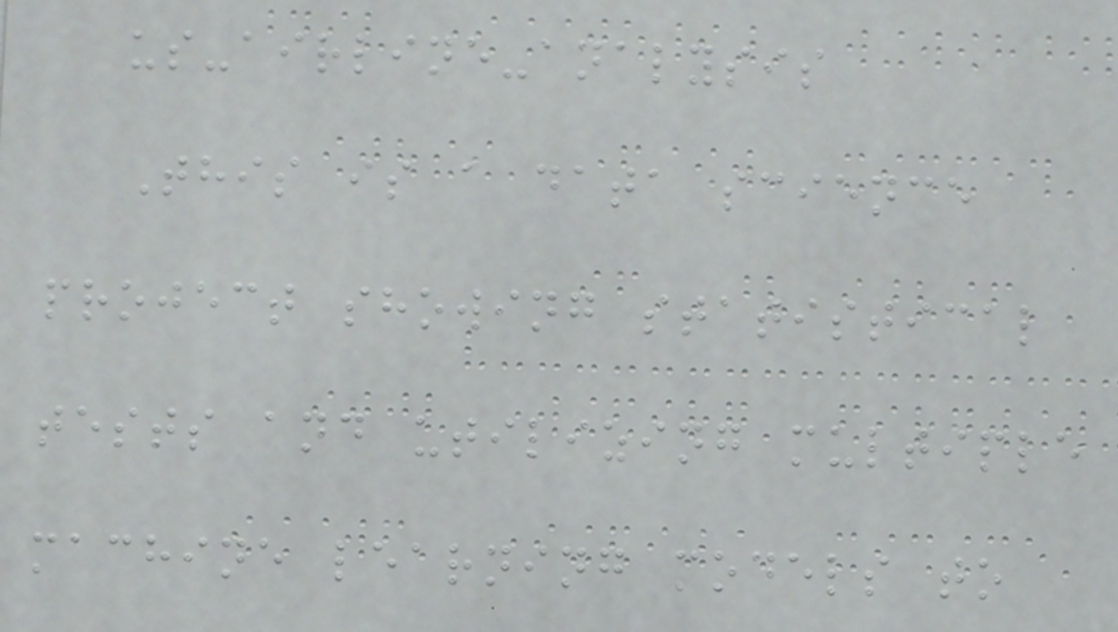us-airline-analysis
This is a data science
project showing statistical
tests and utilizing multiple
machine learning models to
